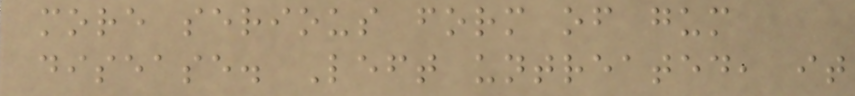more serious form of gum
disease. Left untreated, it
